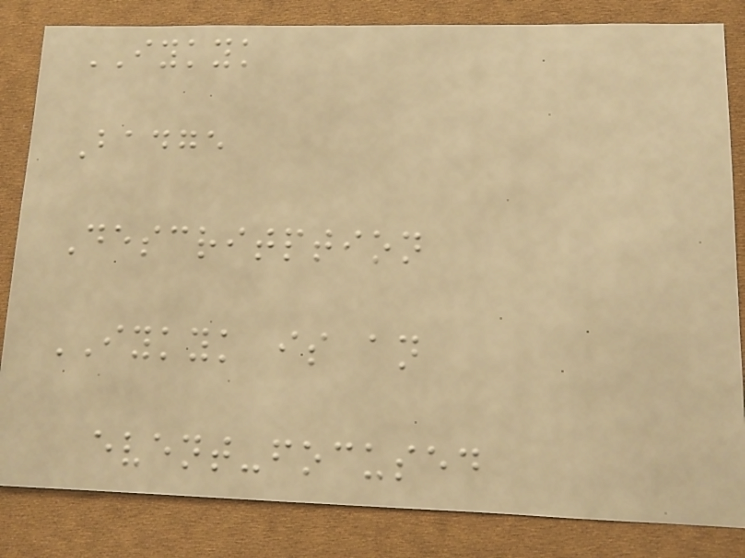IYKYK
Badge
Descritption
IYKYK is an
event-focused
